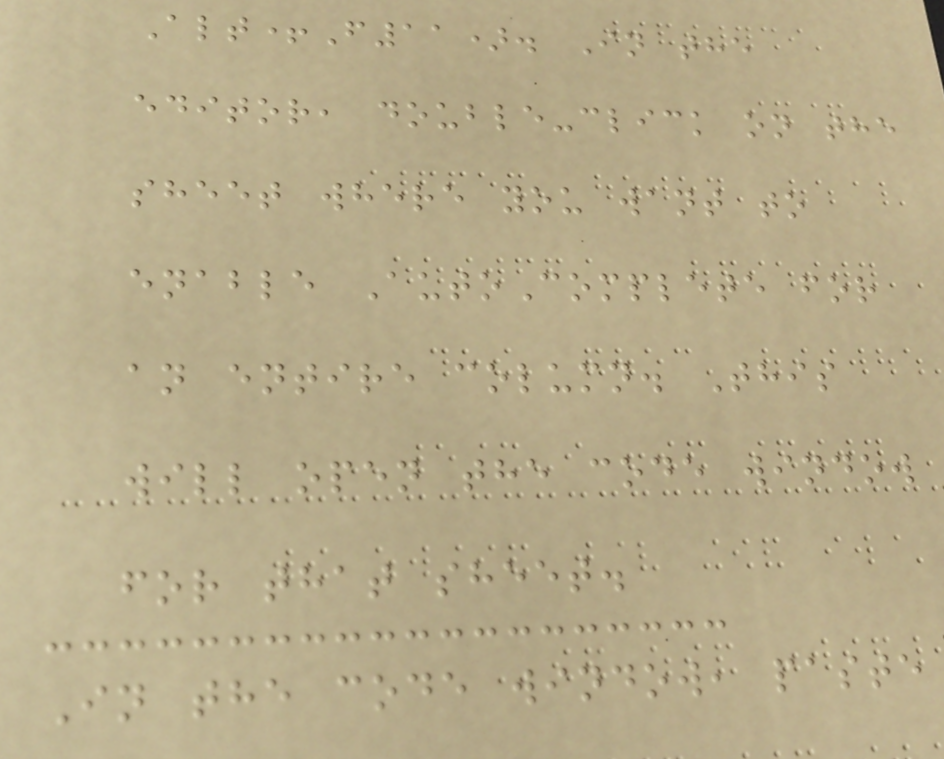Alt+F11). In the
editor, double-click on the
sheet where you want to
enable AutoComplete for
an entire column. This
will open the code window
for that sheet.
In the code window, paste
